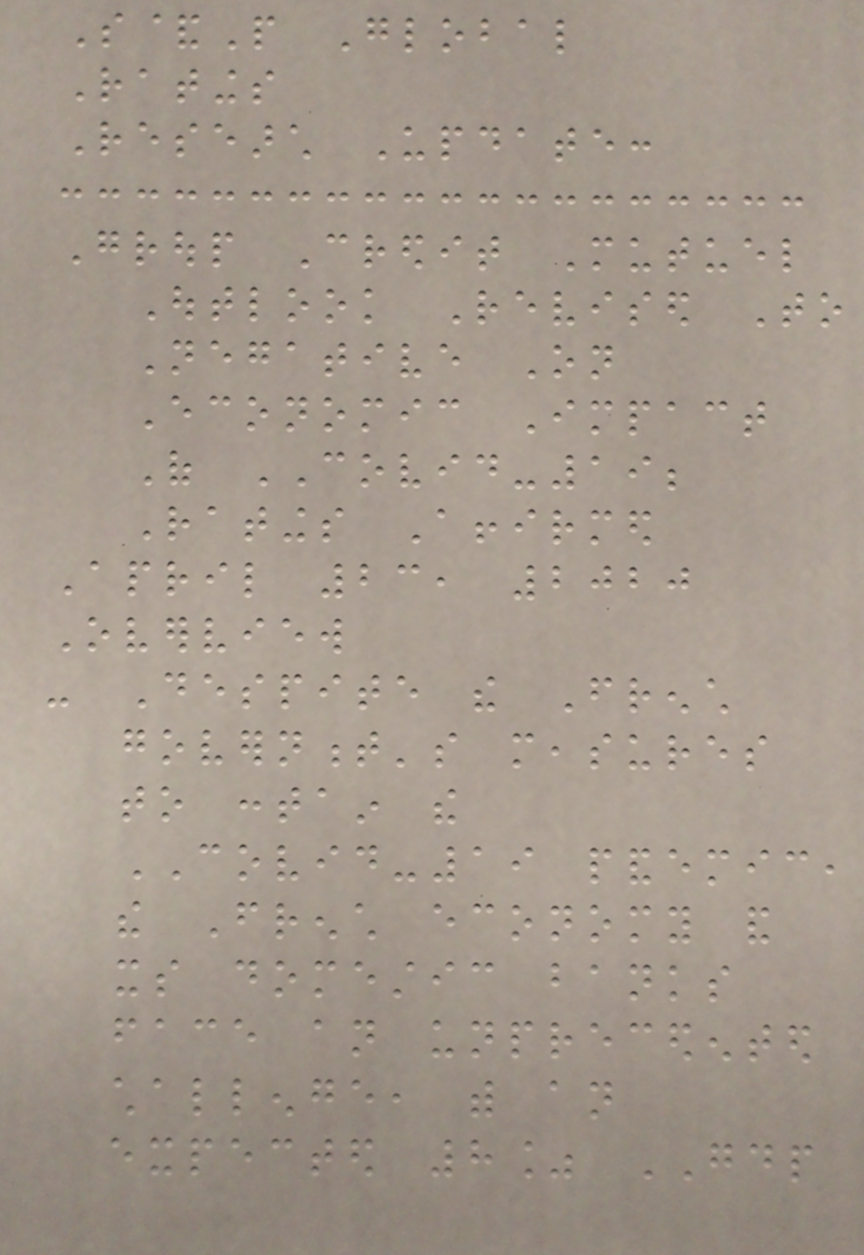S&P Global
Ratings
Research Update:
Group Credit Mutuel
Outlook Revised To
Negative On
Economic Impact
Of COVID-19;
Ratings Affirmed
April 23, 2020
Overview
- Despite the French
government's measures
to contain the
COVID-19 pandemic,
the French economy and
its domestic banks
face an unprecedented
challenge, with an
expected 8% GDP
